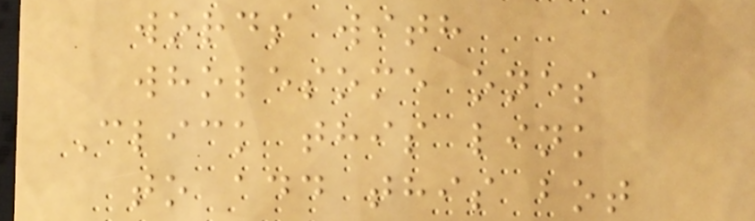words with
wholesome ones
Click this link
to add this bot
